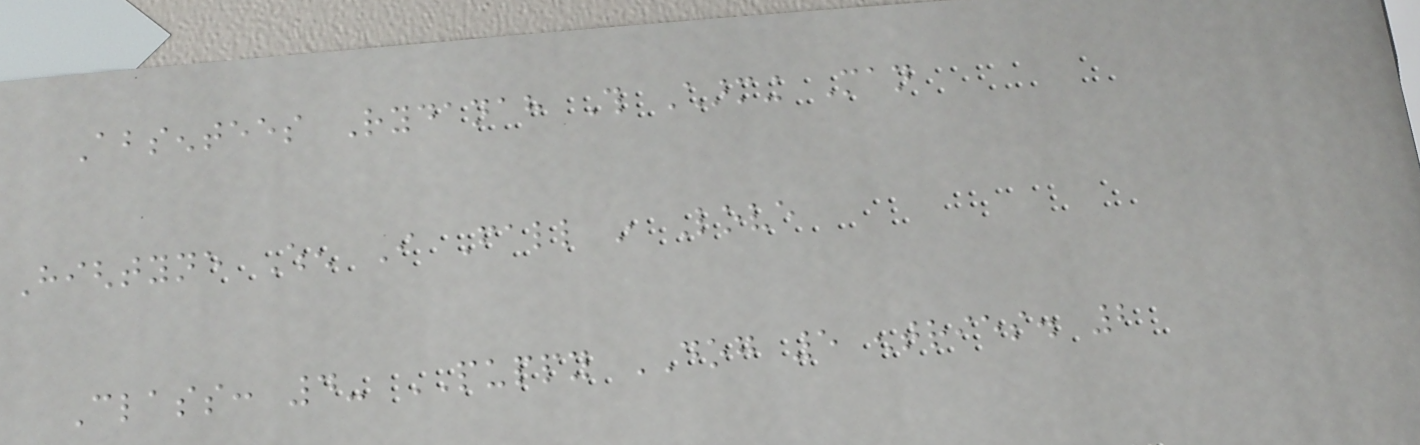Absentees Rydanah This Charming Man
Hightyne When I Fall in Love
Class: 4- PUPPY DOG 5 entries. 2
